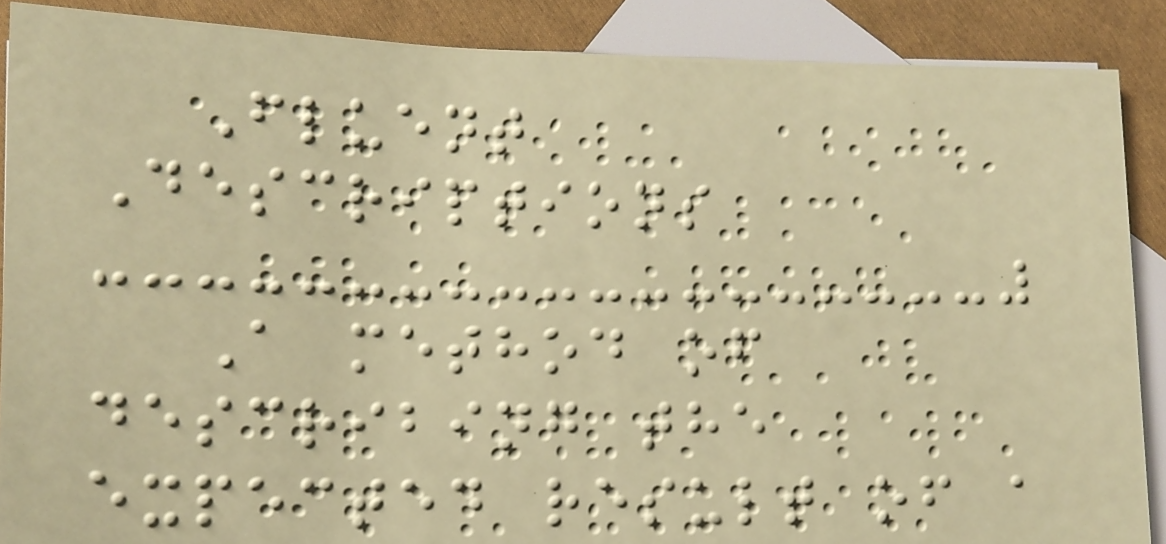Fluent
Descriptions
A method of
describing the
expected result of a
